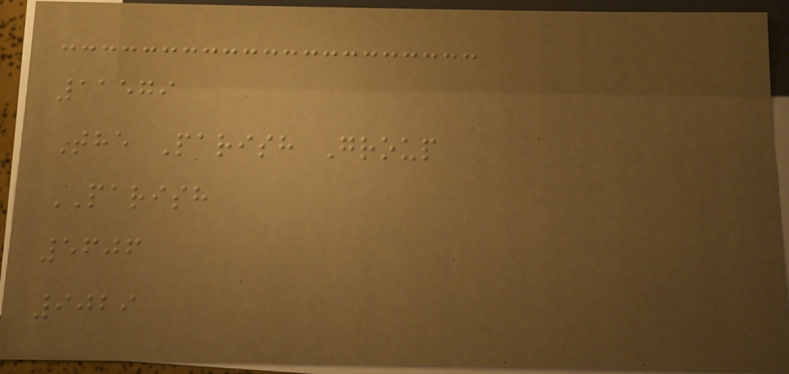11579
The Parish Group
PARISH
5606
9029
